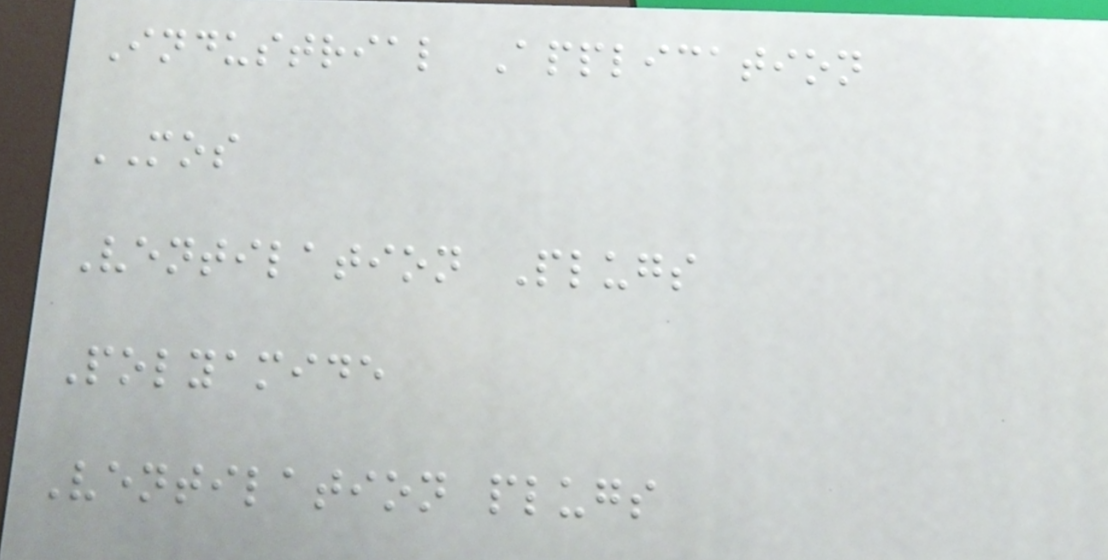Industrial Application
MOS
Ventilation Plugs
Polyamide
Ventilation plugs
